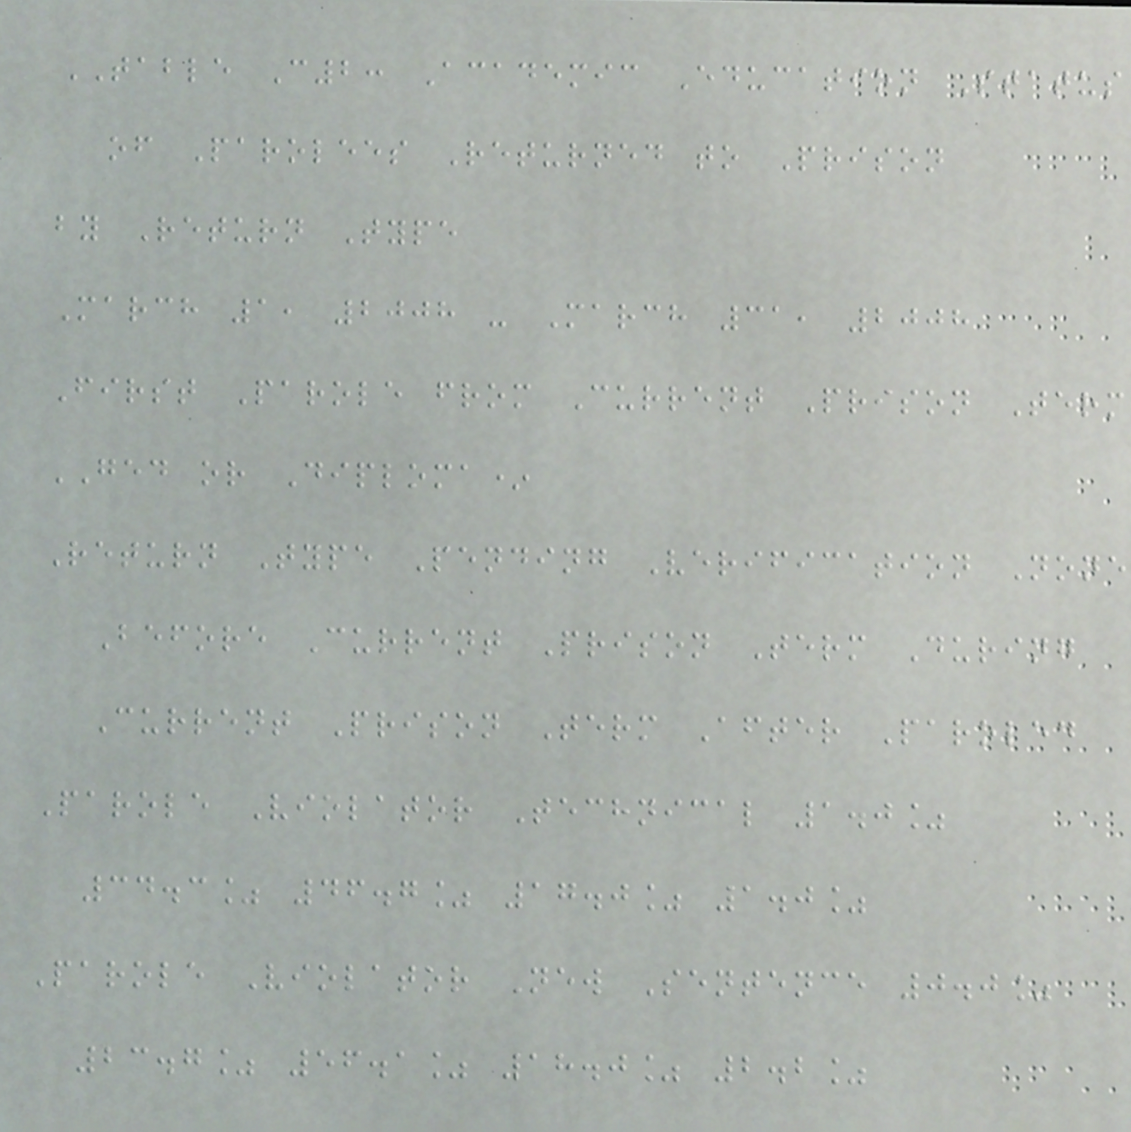TABLE C2: Academic Education Status
of Parolees Returned to Prison
by Return Type
March 1, 2008 - March 31, 2008
First Parole from Current Prison Term
GED or Diploma*
Return Type Pending Verification None
Before Current Prison Term During
Current Prison Term After Paroled
Parole Violator Technical 1.0%
34.3% 46.7% 17.0% 1.0%
Parole Violator New Sentence 0.0%
23.7% 56.1% 18.0% 2.2%
